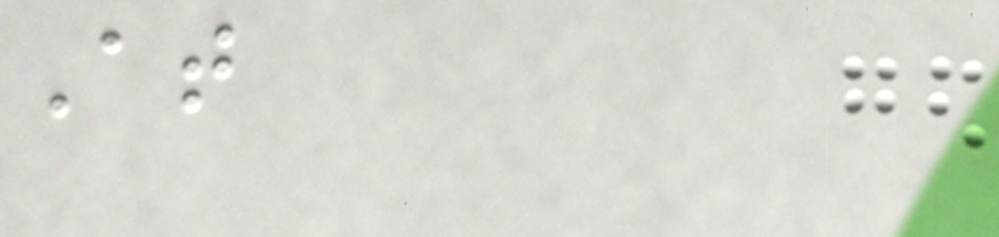At
